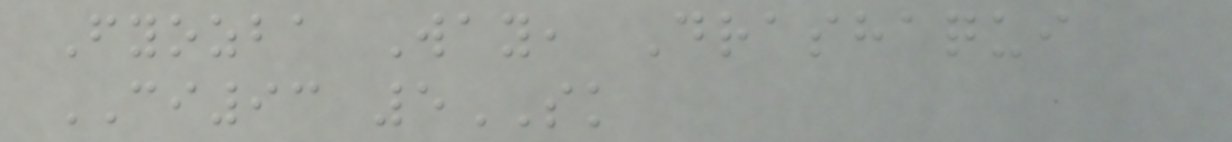Fyozba Way, Drashaqui
CI93 5SK
